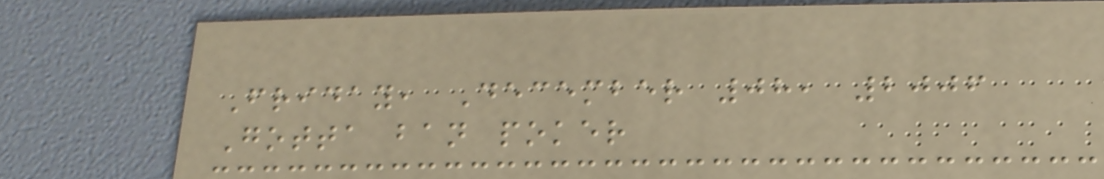Friday, December 08, 2006
Gotta ban poker
